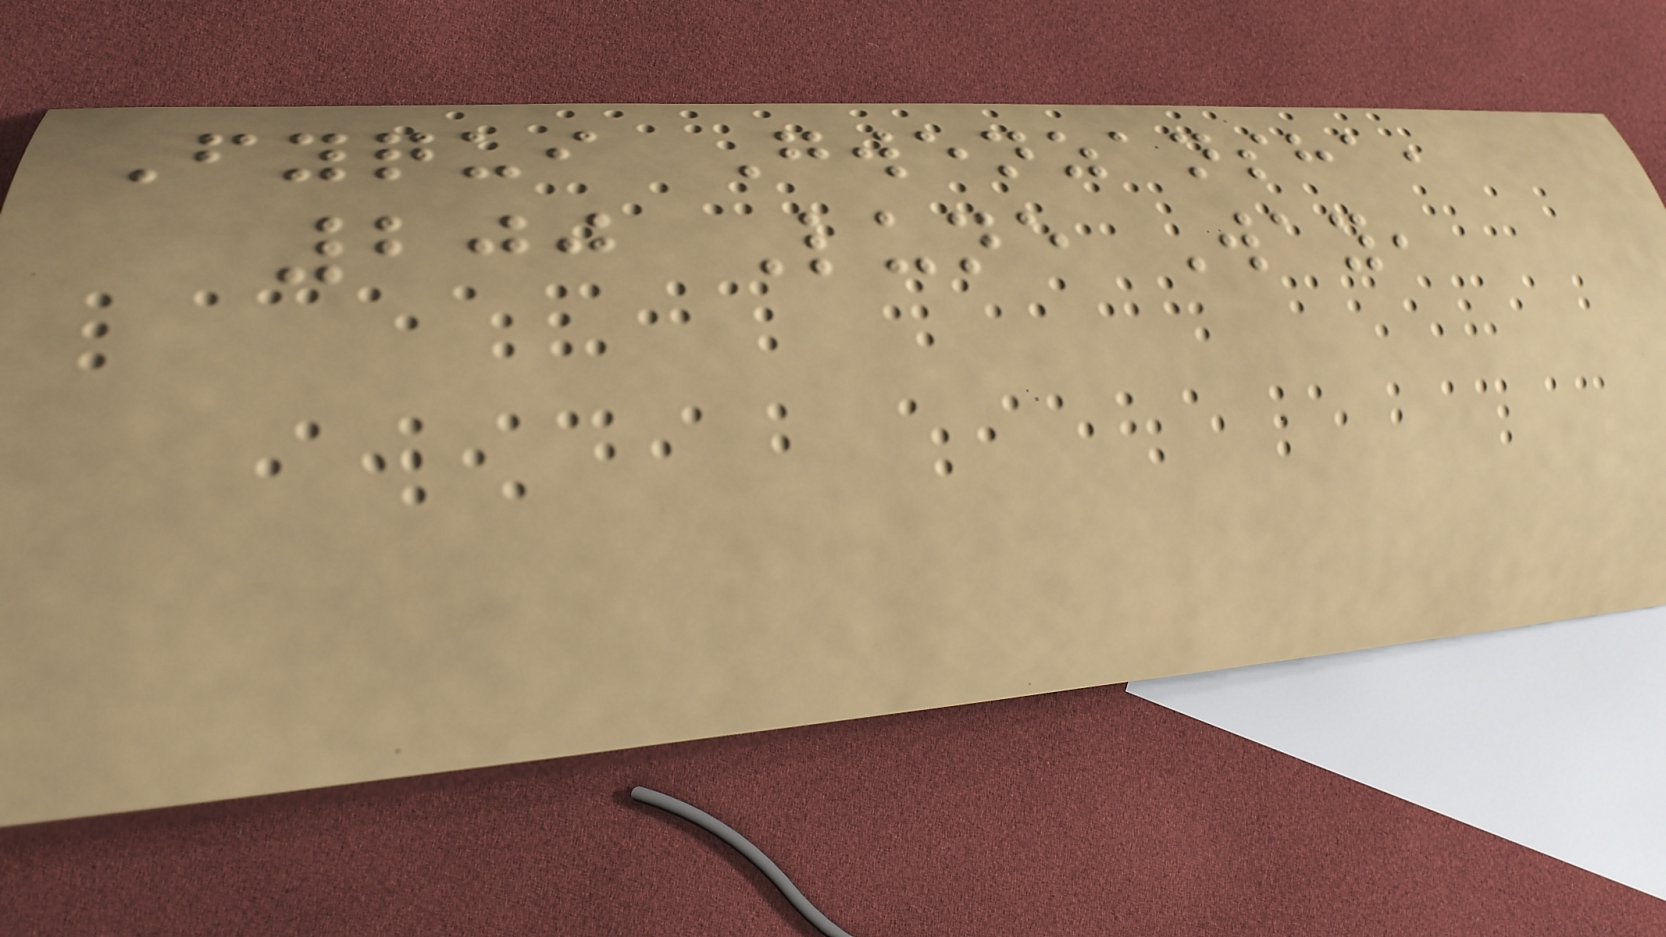Fyqui Gwenzansha,
200 Lune Way,
